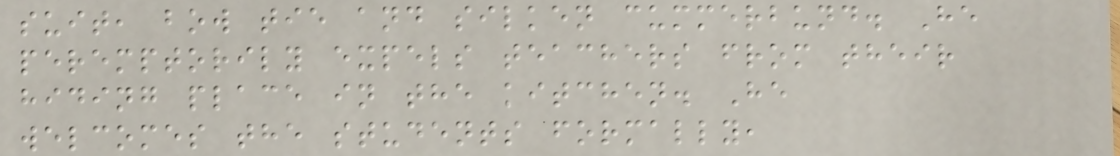suit, bow tie and silken cummerbund. He
peremptorily expels teachers from their
hiding place in the kitchen. He
welcomes the students formally,
